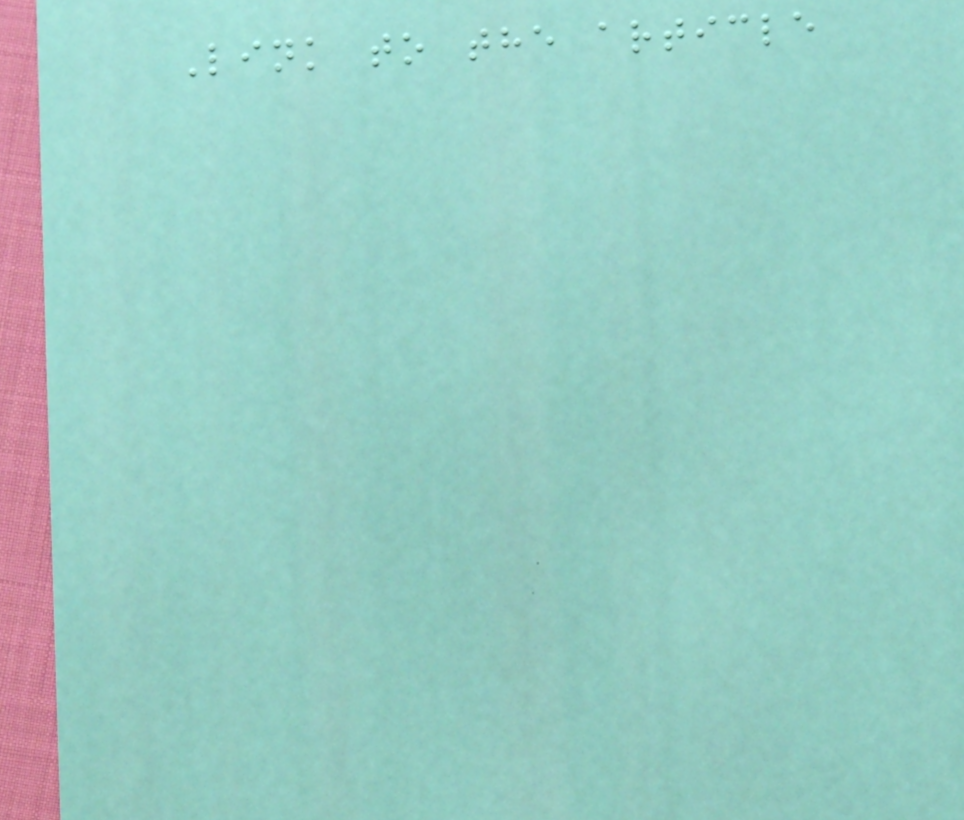Link to the article
